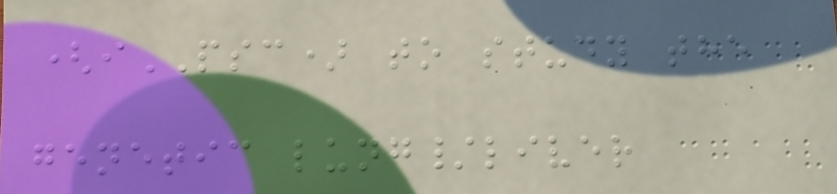(iPSC) to study the
genetic lung/liver
